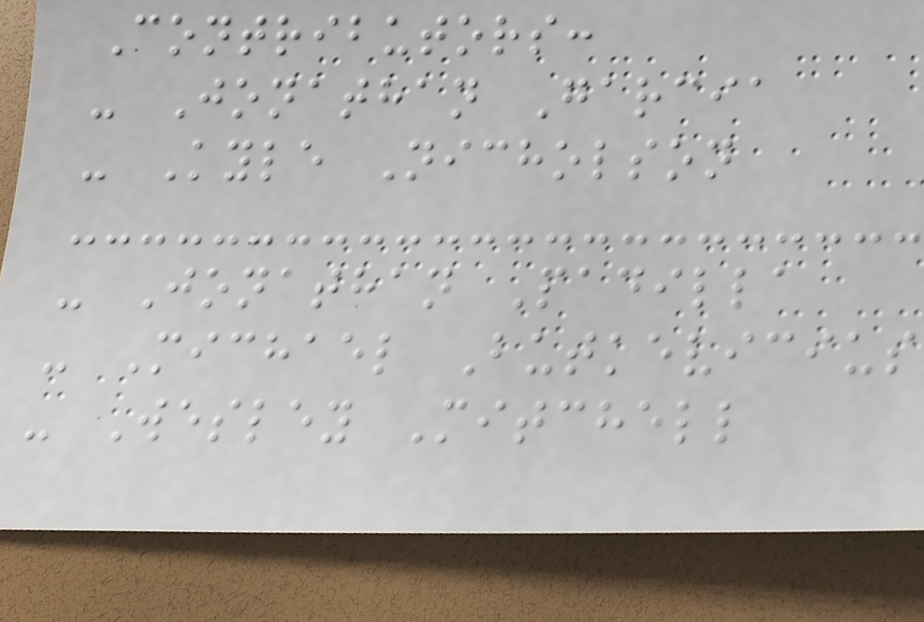Contributors:
- Jonathan Garcia
- Kyle Nicholson
- Jonathan Padilla
- Michael Butkevicius
- Wesley Mitchell
